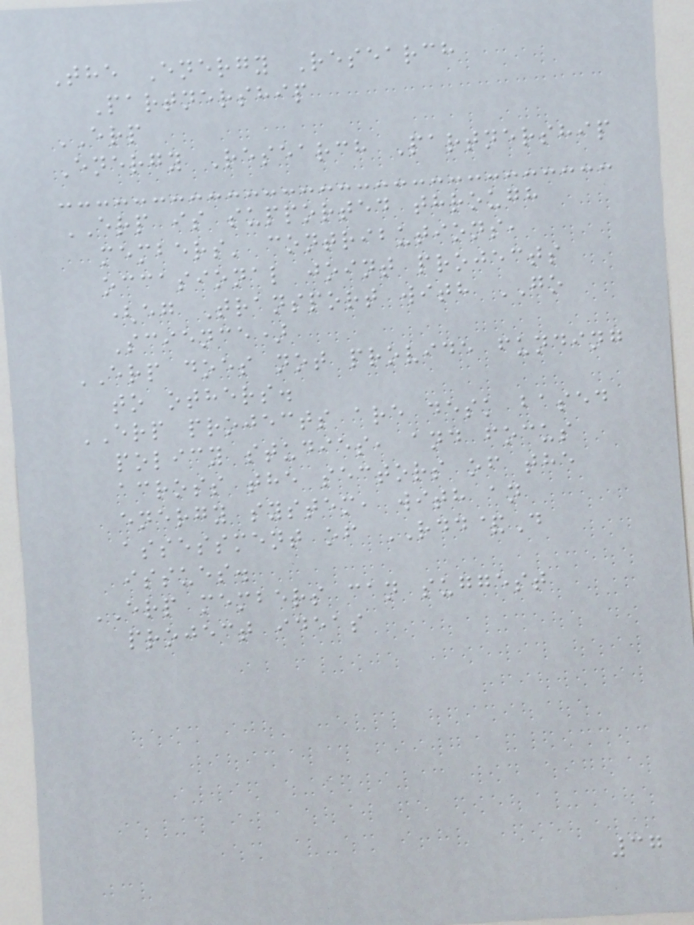The Energy Research
Partnership
ERP
Energy Research Partnership
ERP is supported through
members' contributions,
occasional joint projects
(eg Transport with GO
Science)
ERP does not provide funding
to others.
ERP projects are desk based
policy studies, and focus
across the sectors of the
energy system, with an
assessment of RDD&D
issues.
ERP members can suggest
project ideas
37
